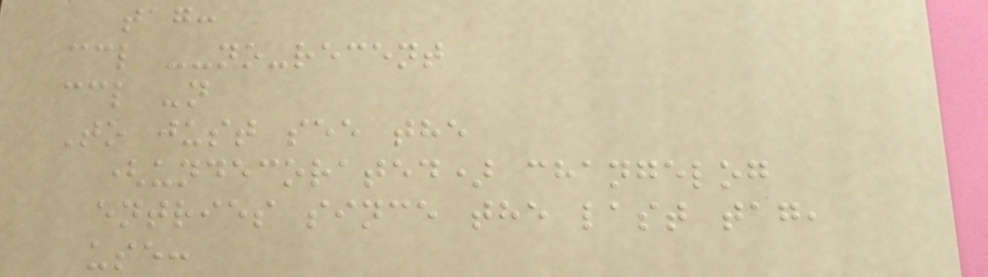tag:
ccl --no-recent
ccl -n
To just see the
(undecorated) changelog
entries since the last tag,
use:
